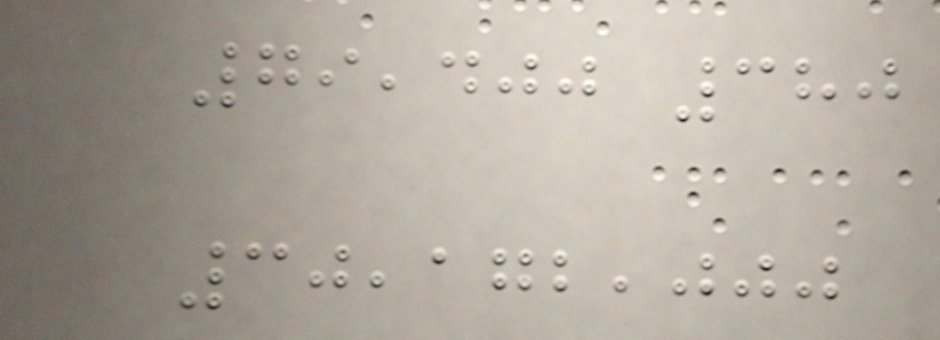79,400 380
30,172,000
